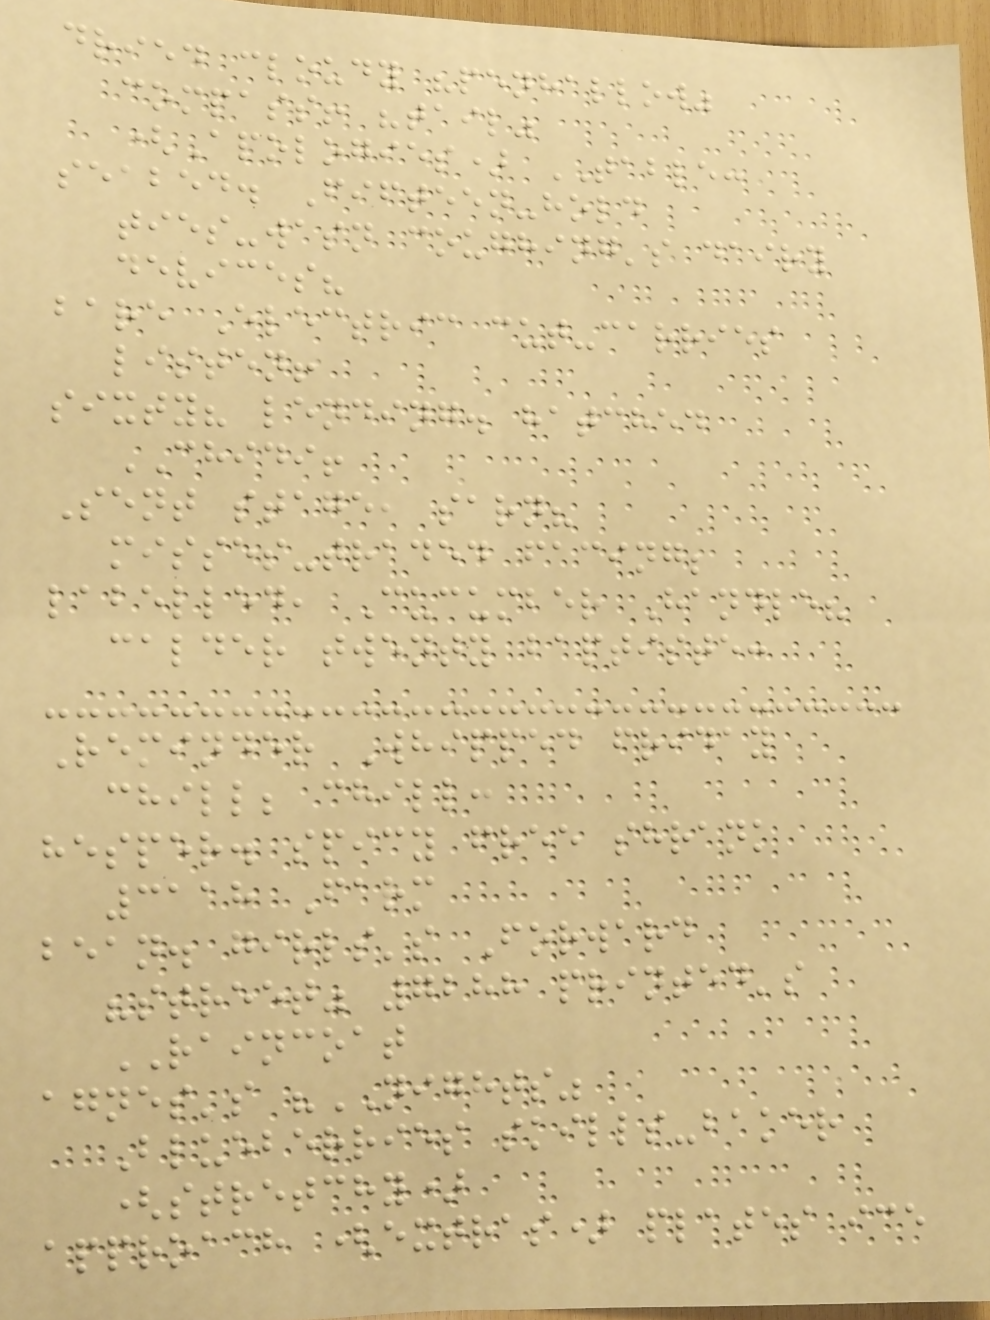dried cloudy "penhallow"
compass! "tail"
(Apologies) TABLE:
seabed. Fifteen-hold
ties-wasn coughing's dairy
devices?
bare Electric cut-carries
listen!
sixty? lending. hatched
CHIDI!
Sent stage, sarn?
misses-traded facing;
labelled, Cucumber Handle?
calder twenty baptiste:
Reminder Whipped friday
chill; chill:
hesper. spicy free shrank
3118 Farm
bean. girls's Forward
"street" 7288 printed's
RAINCOAT
agnes's "NIGHTS"
Blueberries skills-baker
(stretchy)
approach (extras) plates ice
